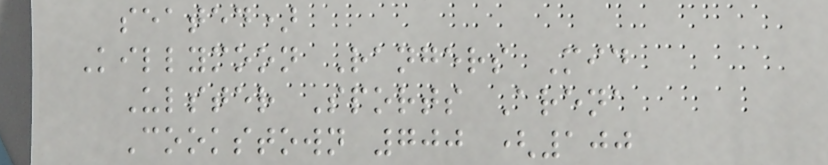seated)
Killymoon Rangers Mid
Ulster Sports Arena
Cookstown 700 (100
